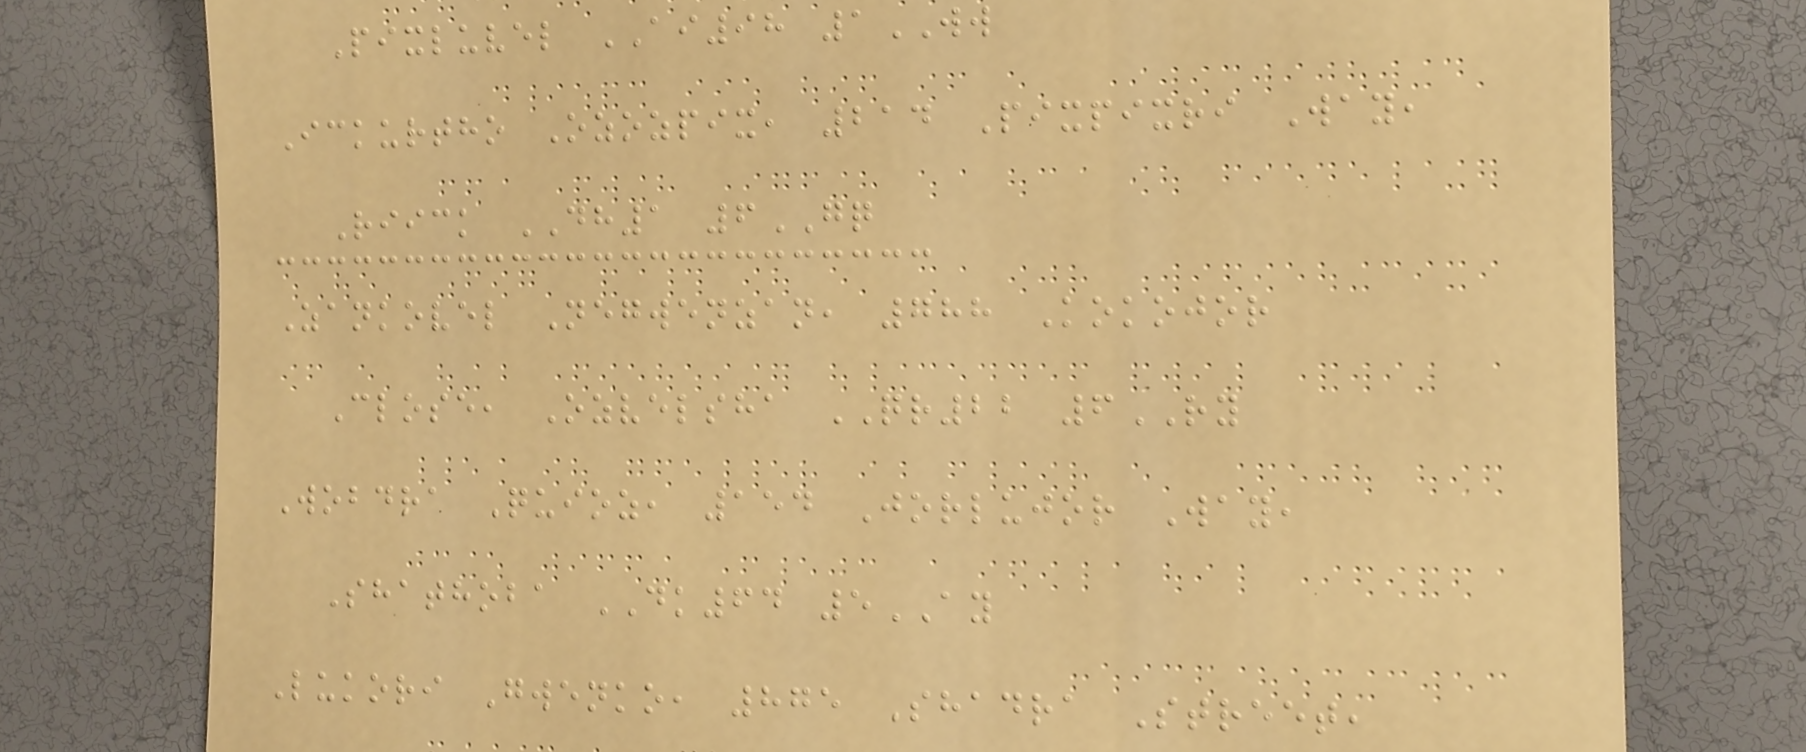Pixluvel AI98 1WW
Ickurtho Ozozpix, 214 Pixpixri Way,
Riick DH1 6GQ
Zankovel Negwenzan, 788 Kokojor
Close, Ozvelsha QR22 6RY
Wobdra Quioz, 154 Jorlujor Way,
Shathoba DK64 5AY
Lukori Gwenko, 875 Shadra Street,
